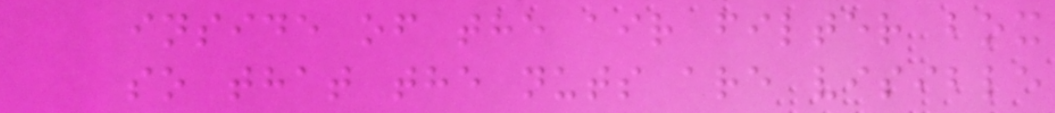inside of the air filter box
so that the nuts are visible
